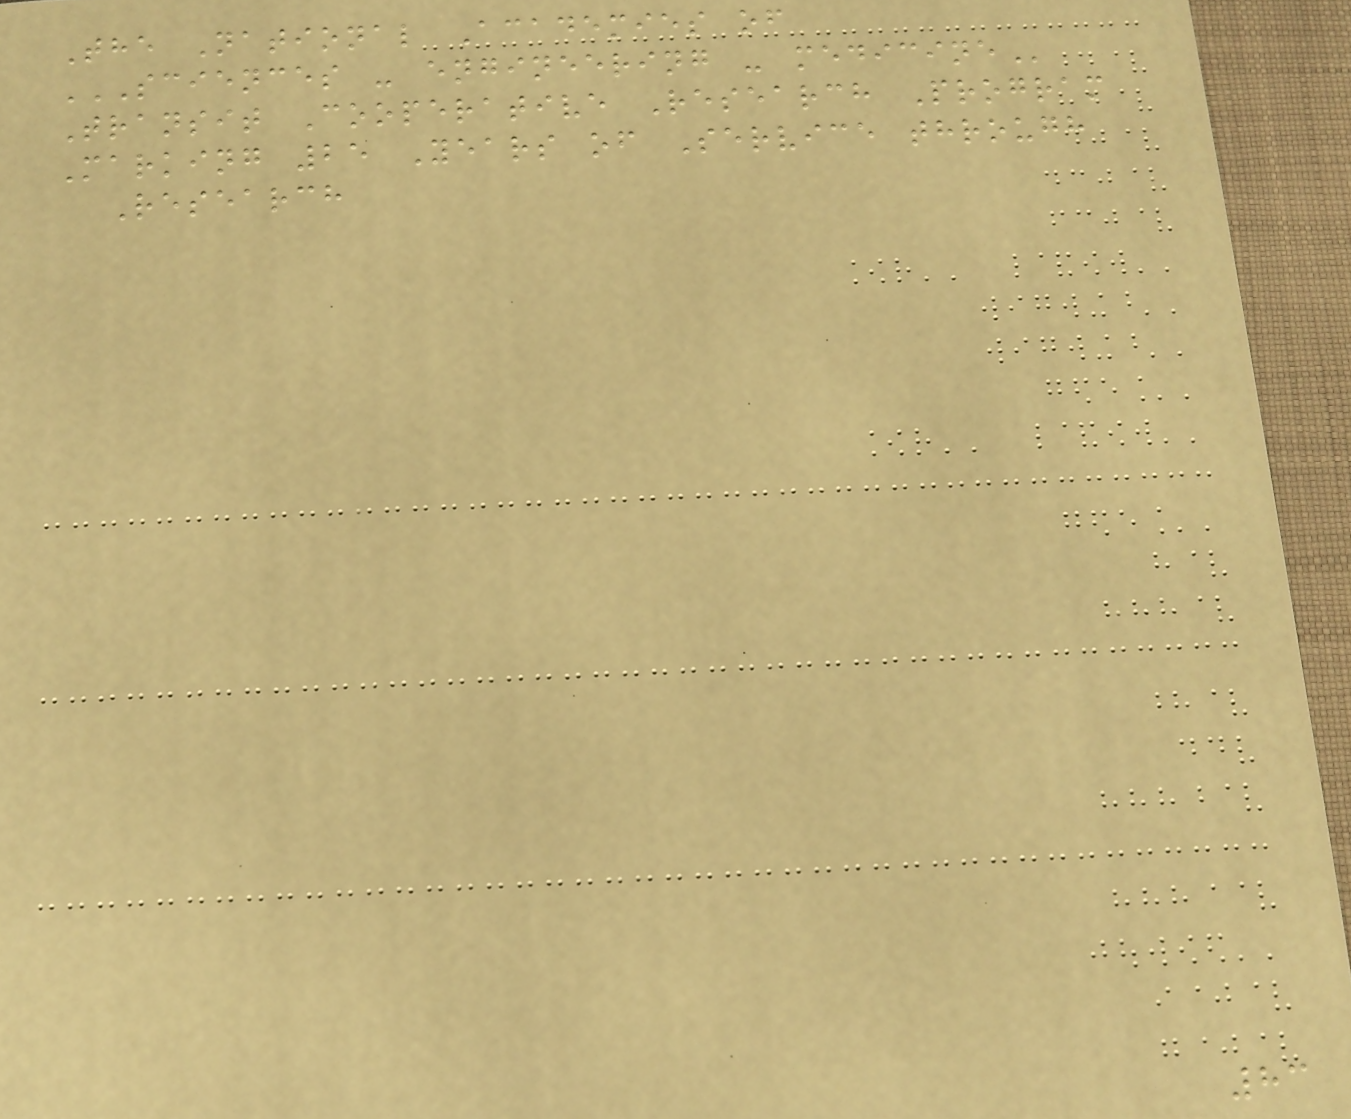The National Academies of
SCIENCES - ENGINEERING - MEDICINE
Transit Cooperative Research Program
Marking 25 Years of Service through
Research
83
